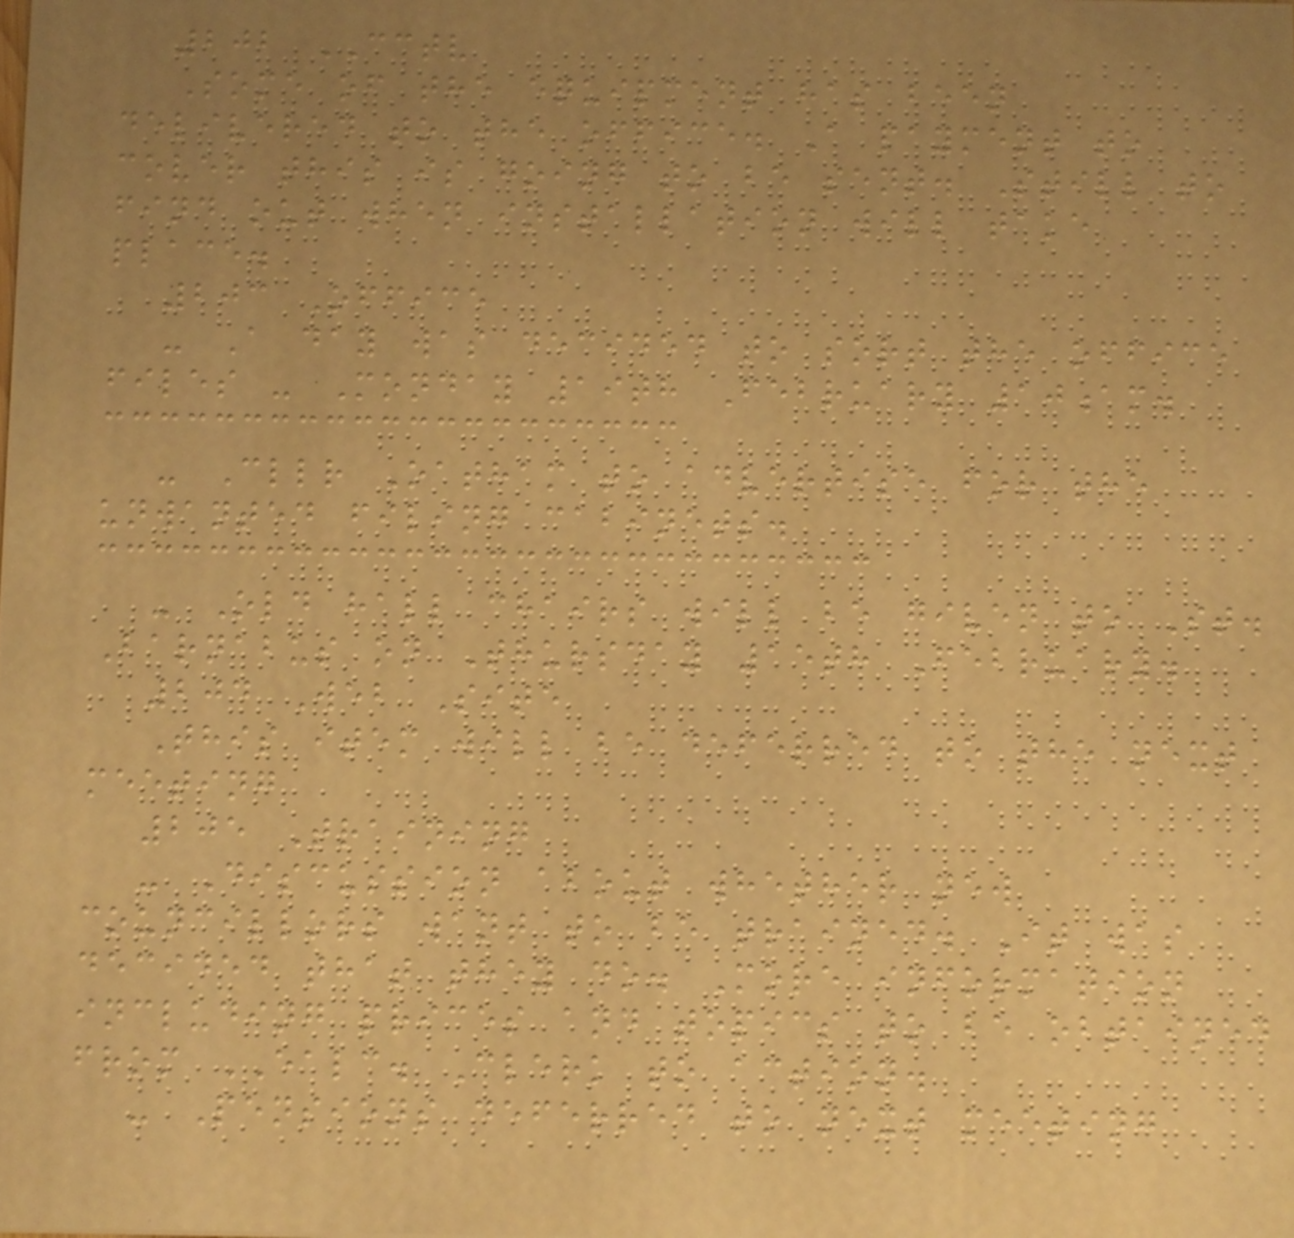202 CCTV
Some of the equipment has been
delivered to the office. A payment to
cover this is going to be sent. Still to
find out when installation will take
place.
203 Office
- A day was decided to sort the office
files - Monday 19th February 10am.
- Cllr Oatham to advertise for the
unwanted filing cabinets.
- Old hall chairs will be given to St.
Barnabus on Thursday 15th February.
204 Web Site
This item will be deferred to the next
meeting
205 Training
- Discussion about whether new
councillors want to be trained. It was
decided that they do. More information
including prices and topics to be obtained
from EALC. Clerk to action.
- Pensions deferred to next meeting
